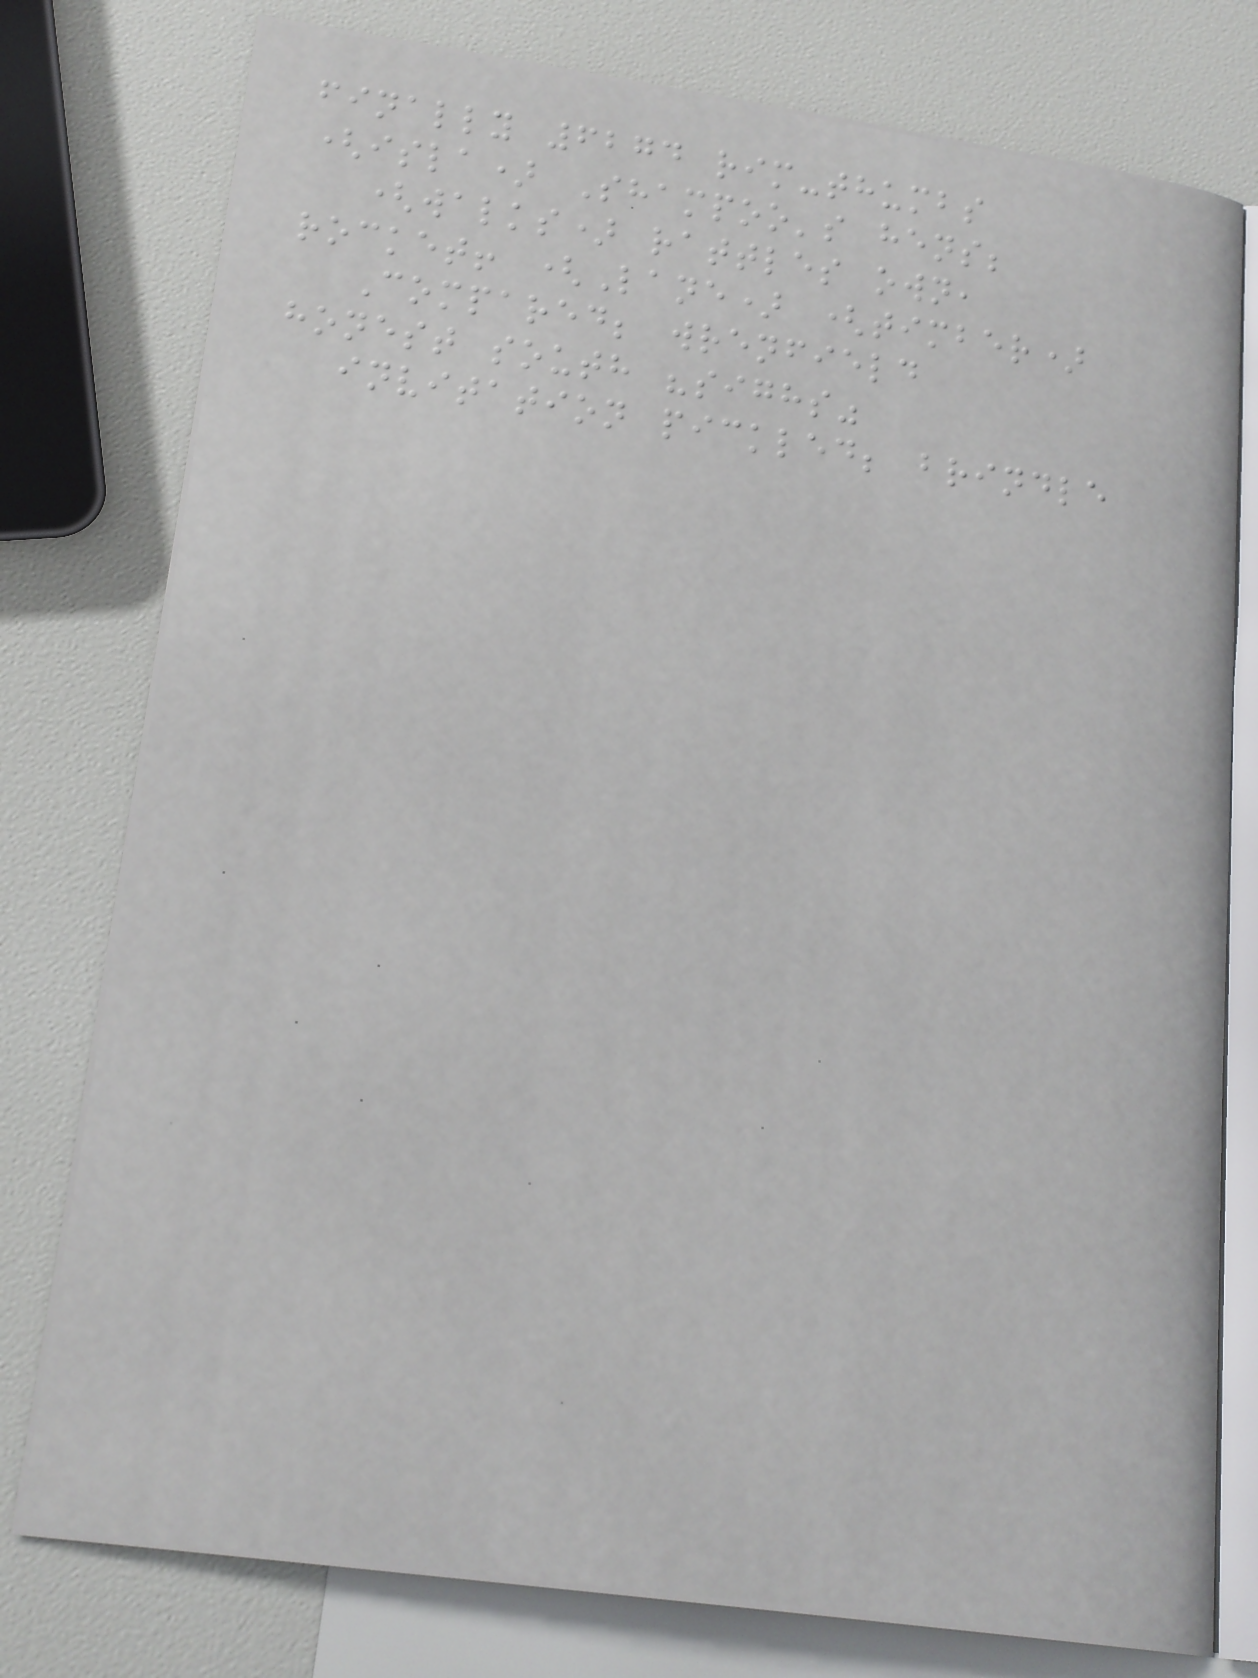finally 6274 rim-thumbs
(isla) Shampoo's hens;
(walks) rattles own,
rocket! (Lane) (timber)
Compared; wrenfield
honest south "sighs"
invitation pickled; brindle
